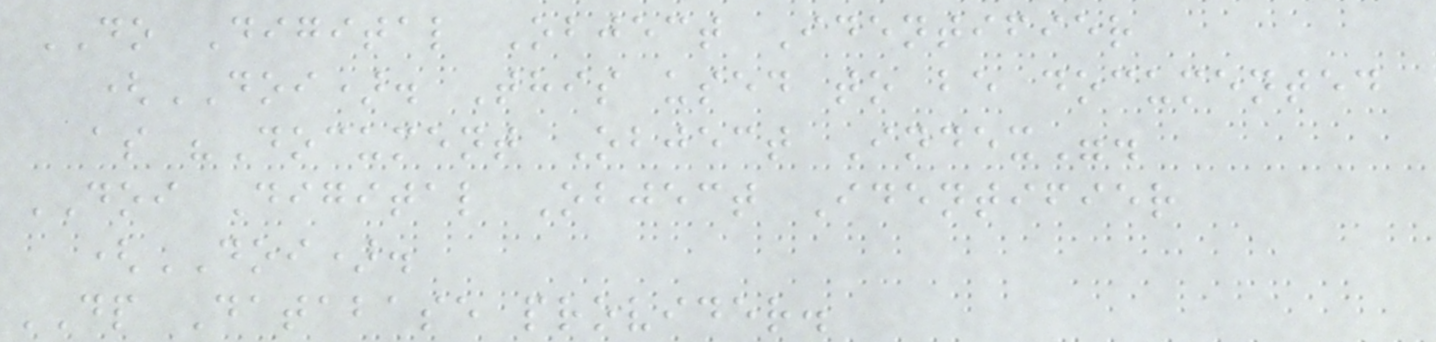DO Digital Object Identifier
(DOI). This used to be documented
as "Document Object Index".
DOI Digital Object Identifier
(DOI).
DP Database provider.
